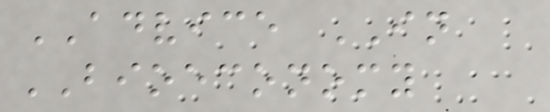ADVICE IN
BIOECONOMY
